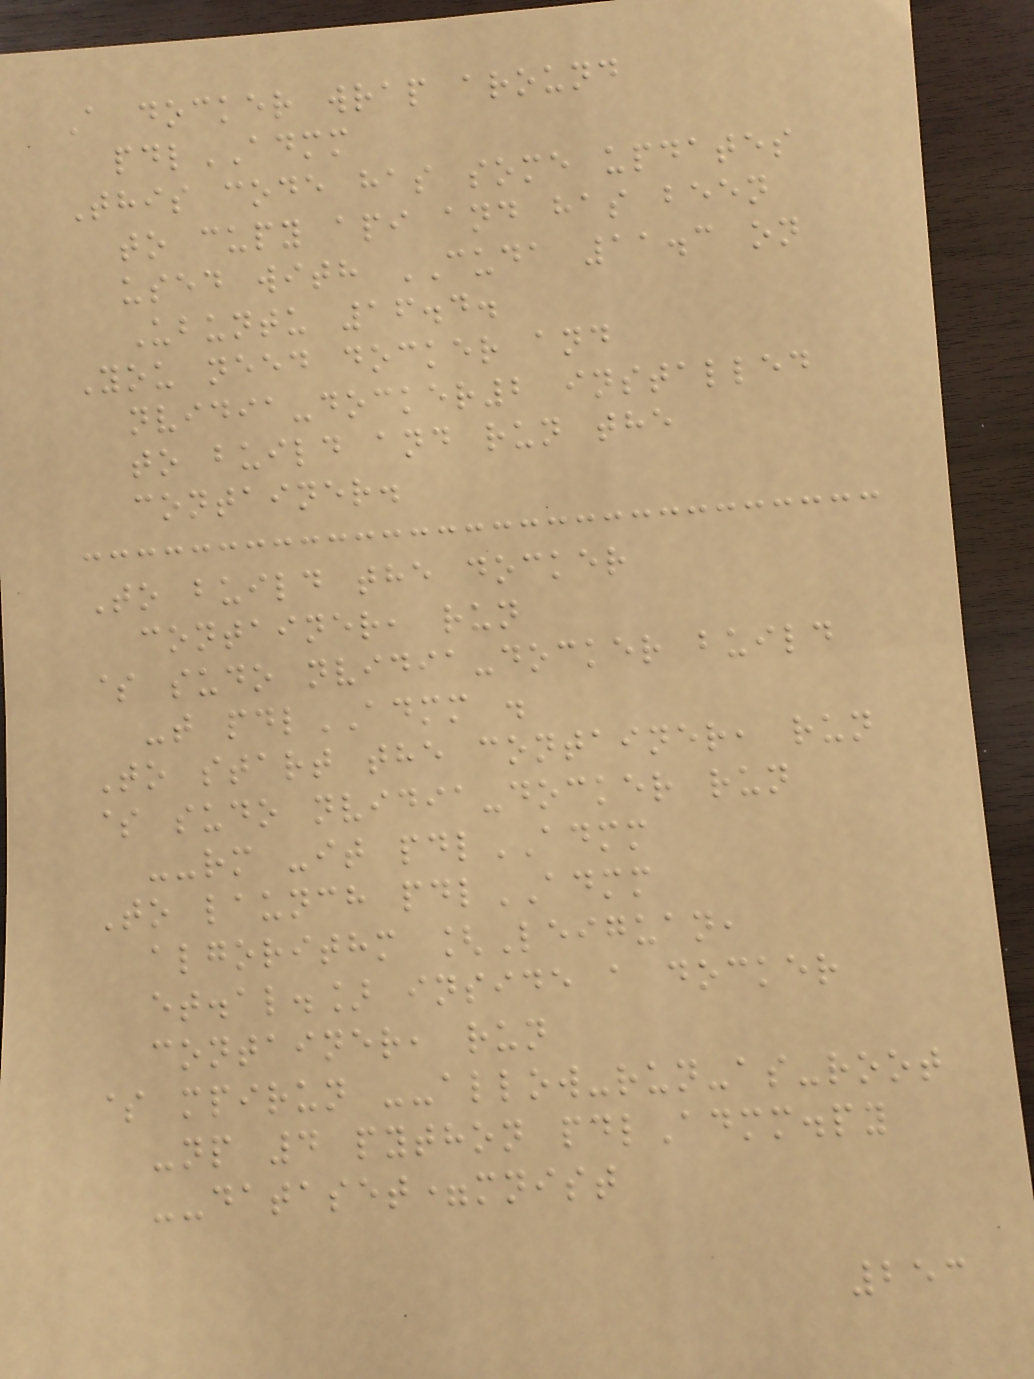A docker wrap around
pdlADMM
This code has some updates
to cupy api and has been
used with CUDA 11.3 on
Ubuntu 16.4.
You need docker and
nvidia-docker2 installed
to build and run the
container.
To build the docker
container, run
$ sudo nvidia-docker build
-t pdlADMM .
To start the container, run
$ sudo nvidia-docker run
--rm -it pdlADMM
To launch pdlADMM
algorithm [Leiguan,
et.al.] inside a docker
container, run
$ mpirun --allow-run-as-root
-np 4 python pdlAdmm.py
--dataset=mnist
253
